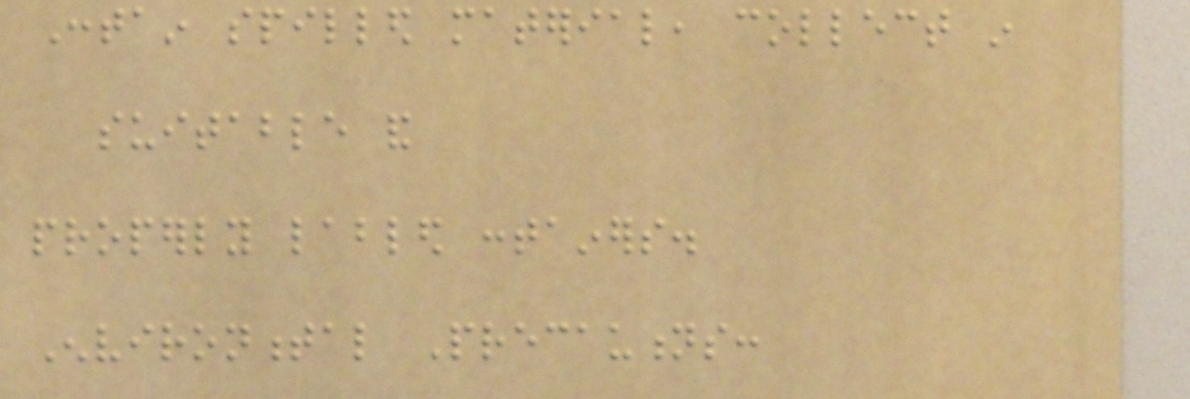Contain spilled material, collect in
suitable and
properly labled containers.
Environmental Precautions:
